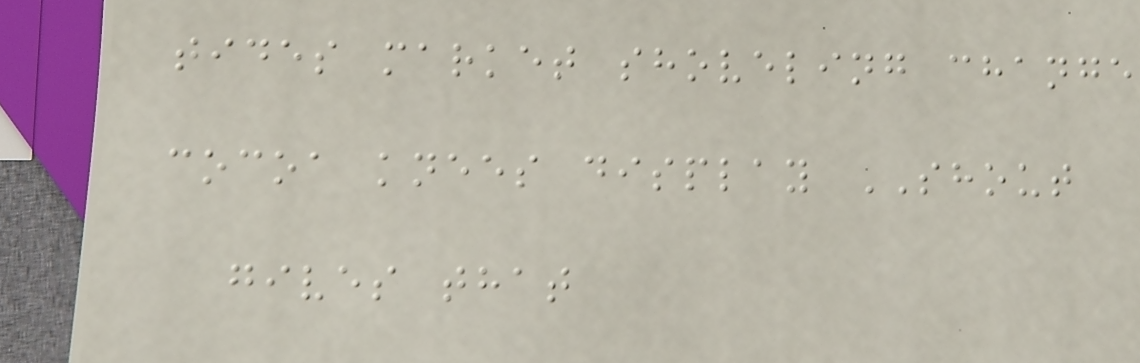tides market shoveling change
cocoa knees display SHOUT
gives that
